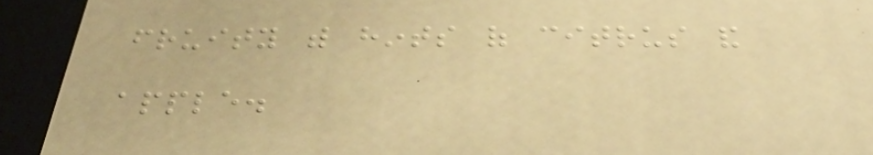fruity with hints of citrus and
apple.
